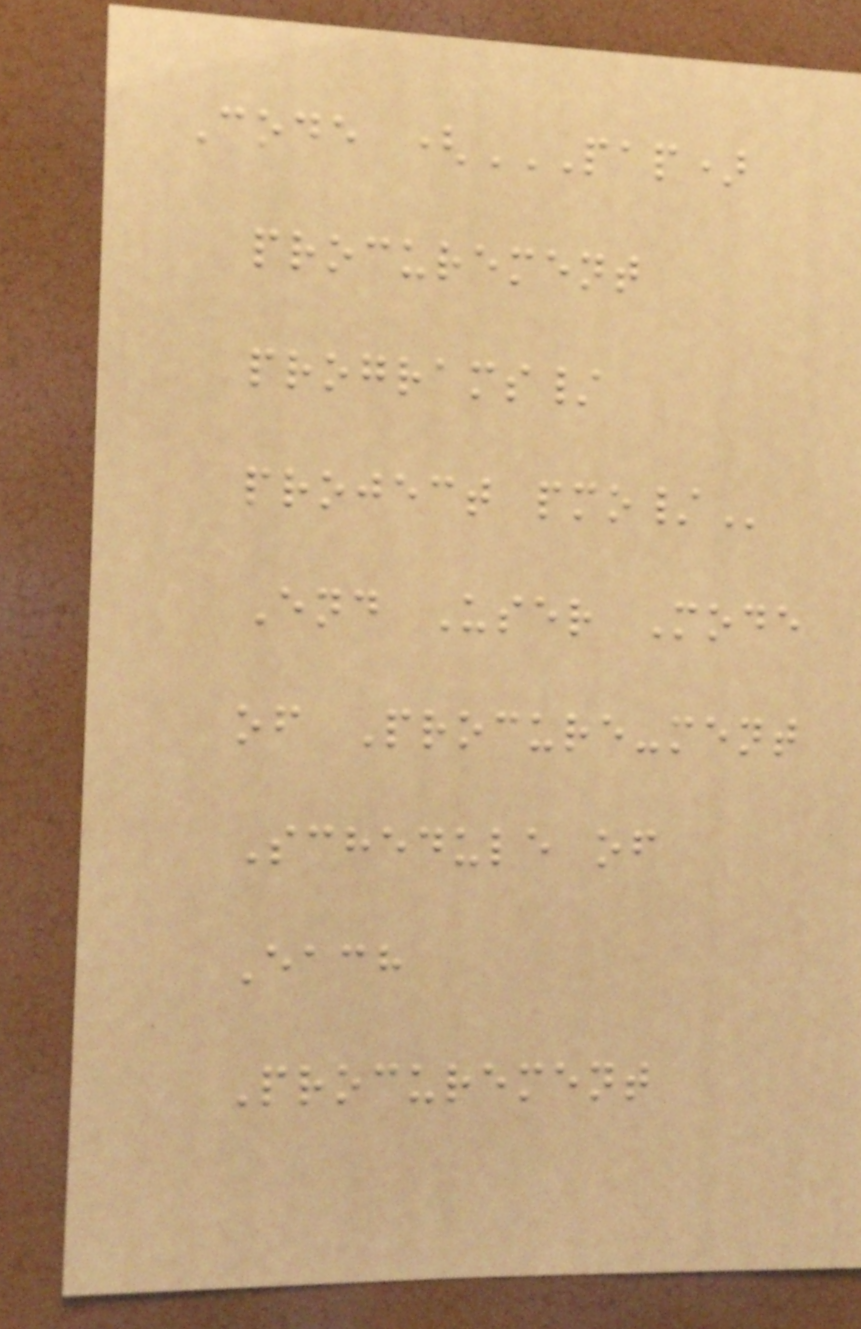Code (PAP)
PROCUREMENT
PROGRAMS/
PROJECT PMO/
End User Mode
of Procure-ment
Schedule of
Each
Procurement
